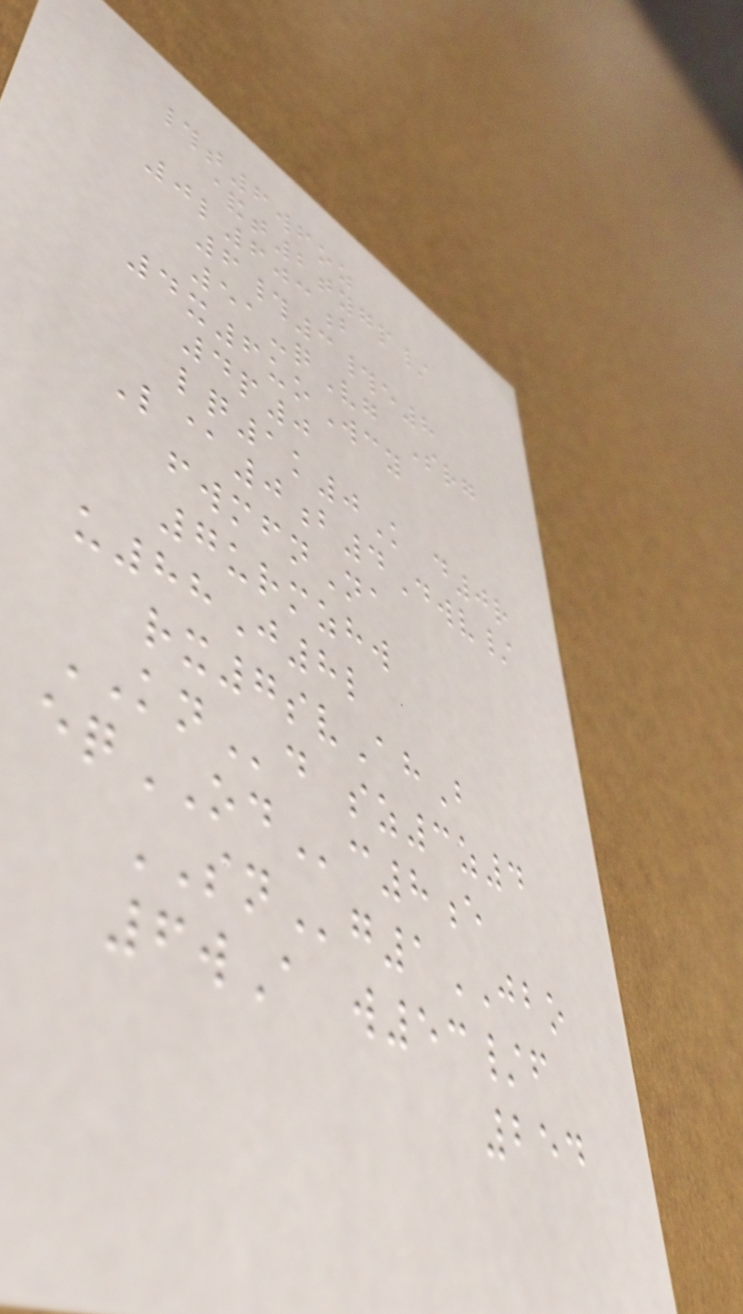#t6wfoz
&t2tygp/
0l603b
6#3#e8
51-qVg Srg
4x6uoWcy
4p0
lq1k0K d0r
L@0b4Dwv/
fwmfnNa
7urmzhw
u88J8l
rx7svAhB
KNd sz3z4
eqODc8e
SNg1JBO
6wA w53/f
254
